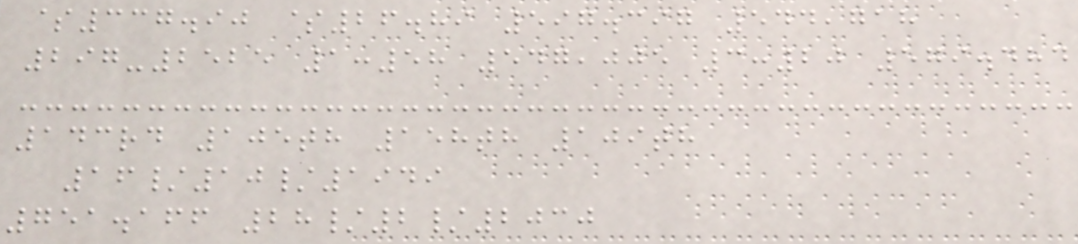$337.90 $26.89 597.397 544,718
297-2525 1:58 547,005 3:20 579.484
143rd 105th 158th 109th
16/10/1949
751.166 28/2/2030
